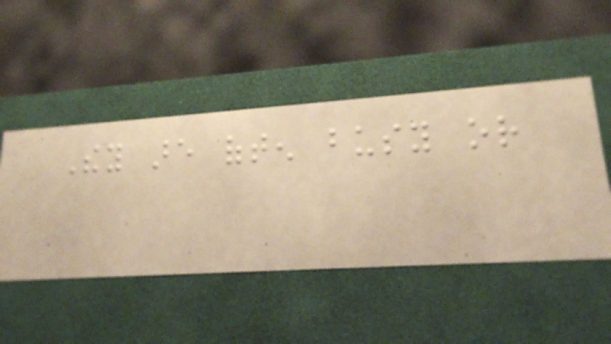They are often busy or
